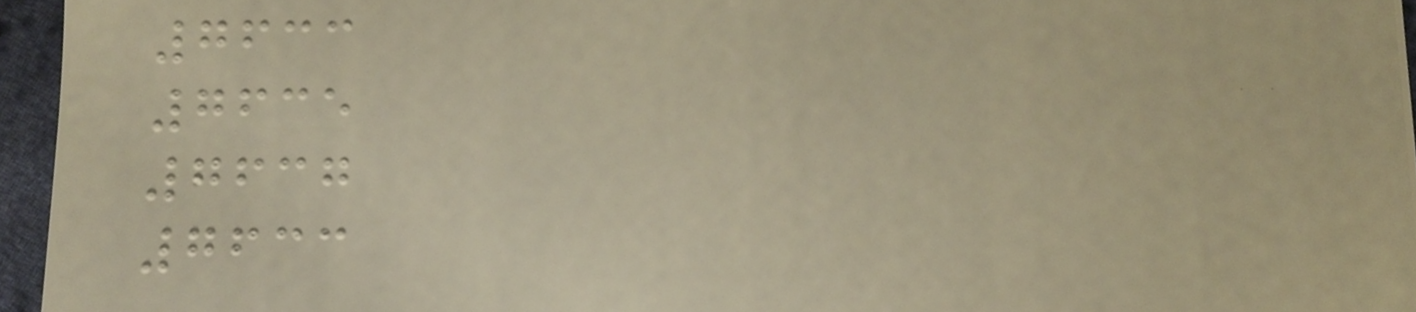7633
7635
7637
7633
